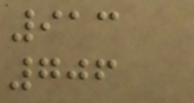913
706
